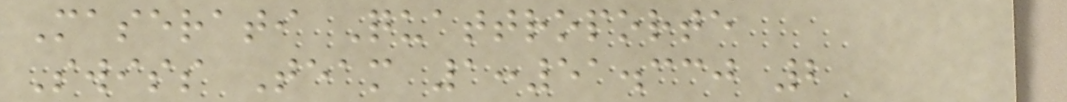Maserati Quattroporte
Swiss Team 1:51.330 2
